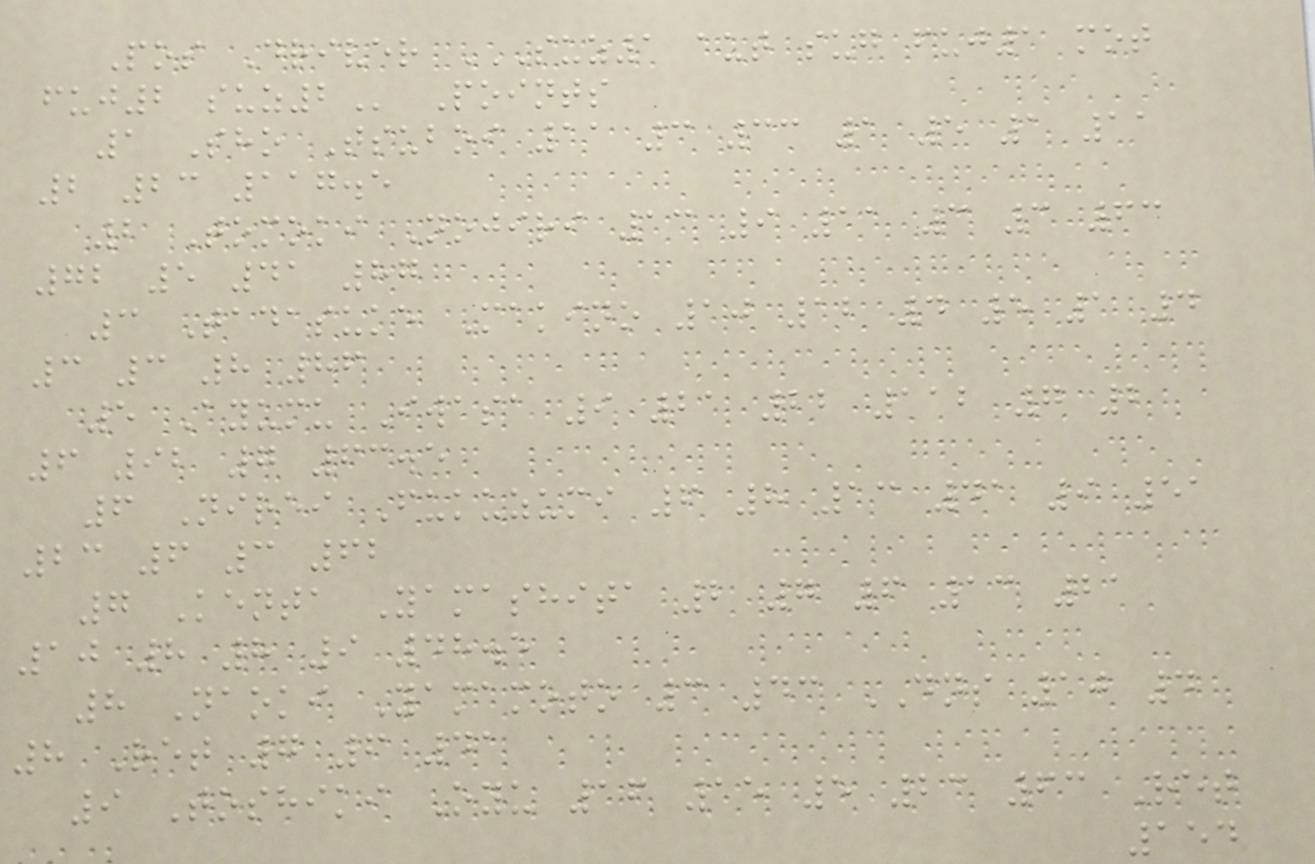Pos Driver SUZ1 AUT SUG FUJ1 MOT
FUJ2 SUZ2 Points
1 Sho Tsuboi 11 3 33 1 5 1 11
2 23 117.5
2 Tomoki Nojiri 13 9 11 3 3 63
72 5 41 87
3 Tadasuke Makino 10 12 4 5 1 4
3 3 8 86
5 Ayumu Iwasa 9 21 22 112 7 2
6 92 7 63.5
6 Nirei Fukuzumi 6 8 13 41 9 51
23 6 3 62
7 Kenta Yamashita 2 7 6 13 21
10 8 8 9 48.5
8 Naoki Yamamoto 3 43 DNS 10 4
8 Ret 7 6 41
9 Toshiki Oyu 16 15 5 23 63 Ret
154
